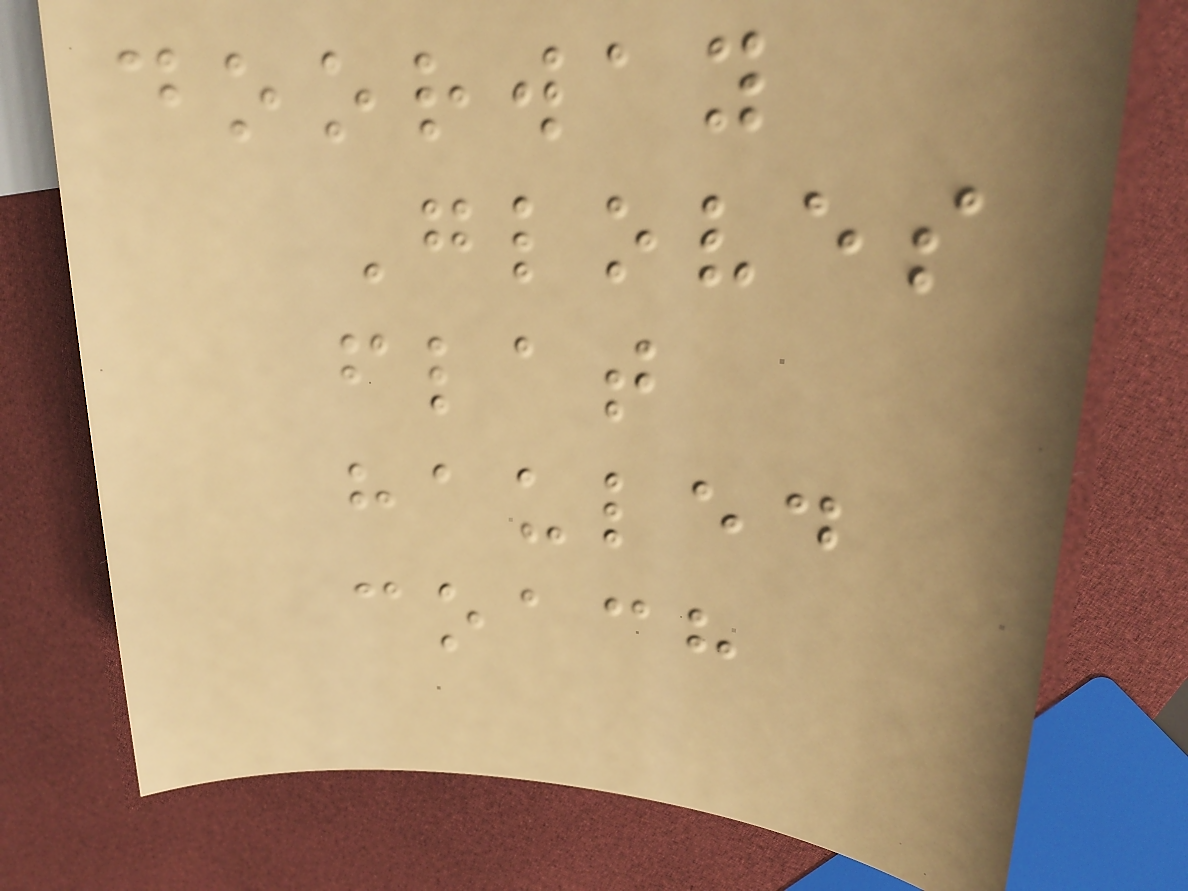doorway
Gloves
flat
hauled
coach
